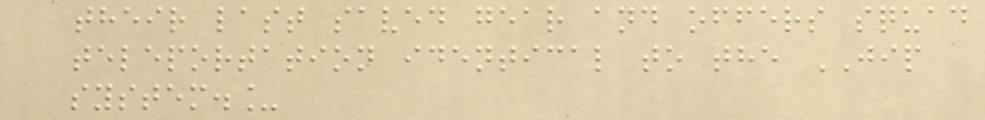their last saved gear and offers squad
teleportation identical to the JIP
system._
